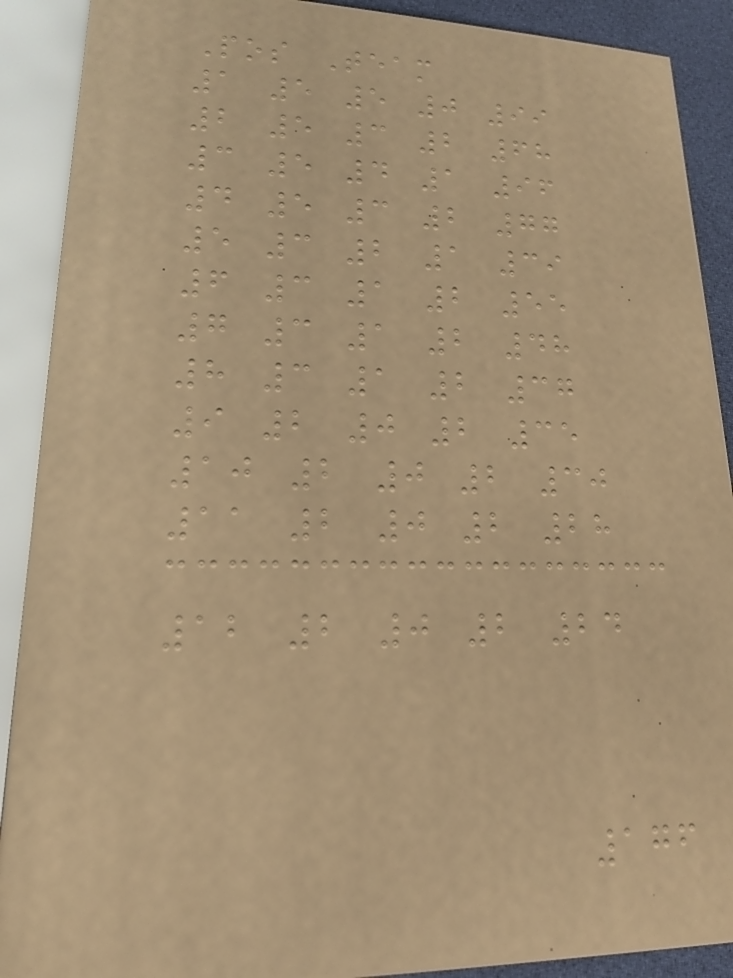Pos Team
1 5 5 0 99
2 5 3 2 68
3 5 4 1 96
4 5 3 2 77
5 3 2 1 39
6 3 1 2 55
7 3 1 2 48
8 3 1 2 37
9 2 0 2 35
10 2 0 2 30
11 2 0 2 28
12 2 0 2 24
176
